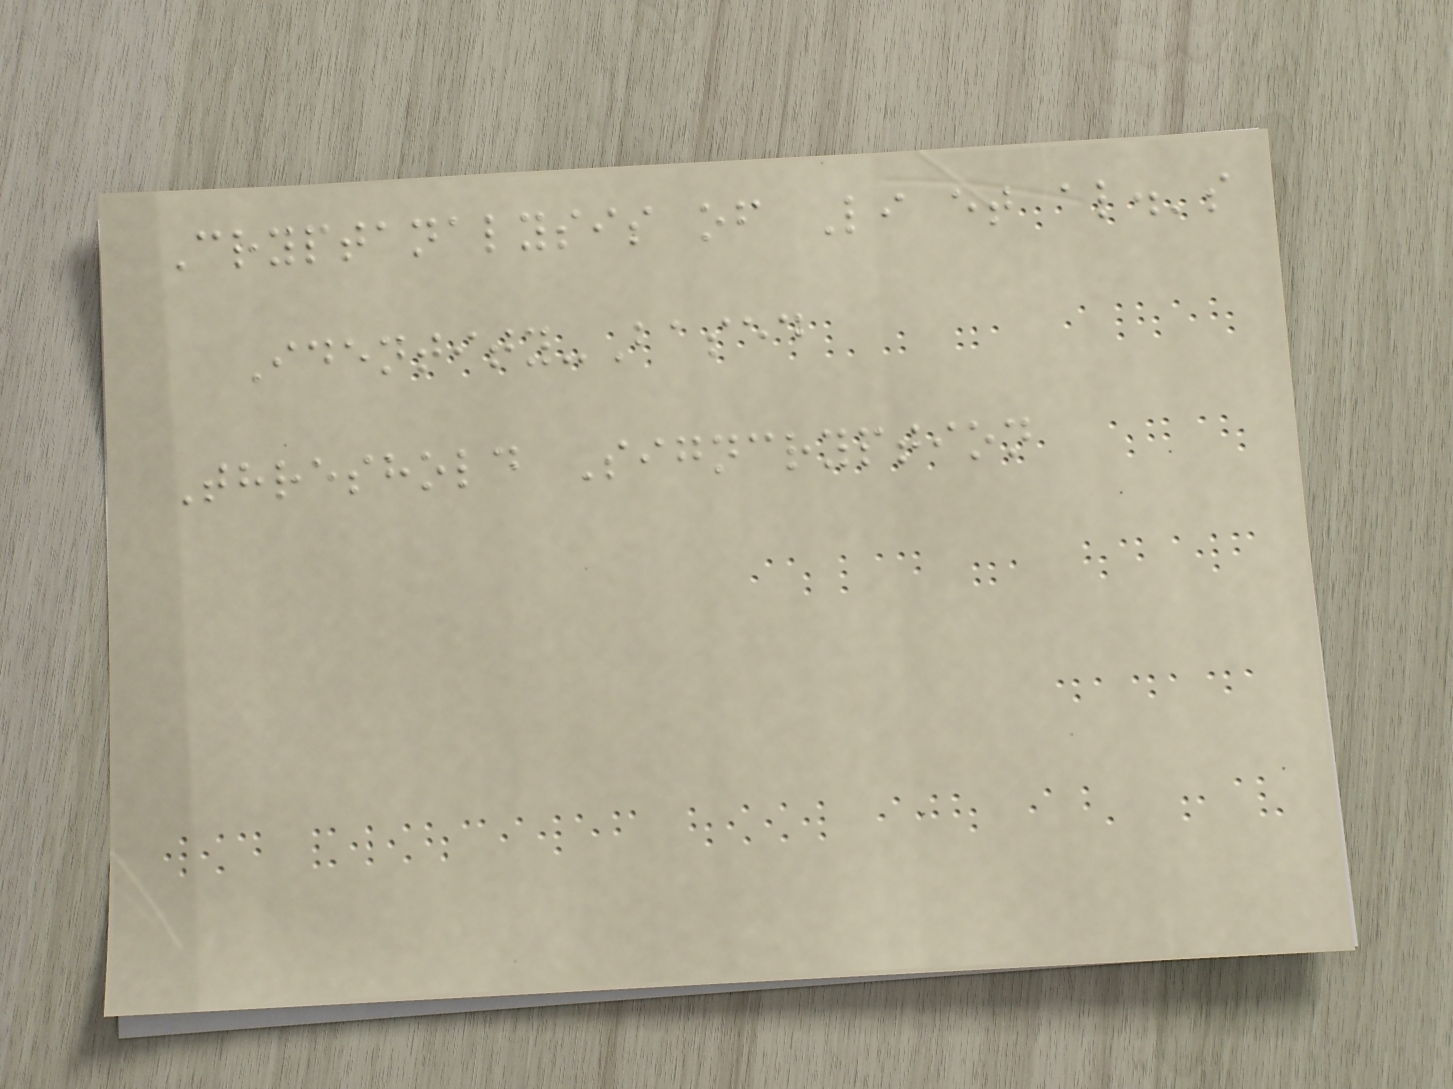Cryptanalysis of Li et al.'s
Identity-Based
Threshold Signcryption
